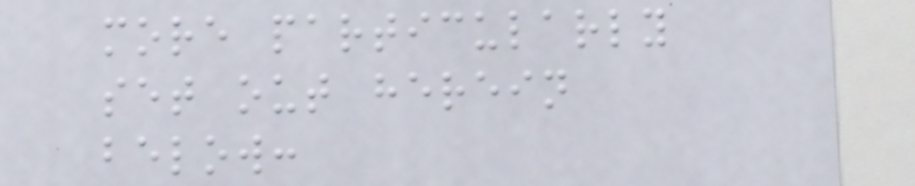more particularly
set out herein
below:
